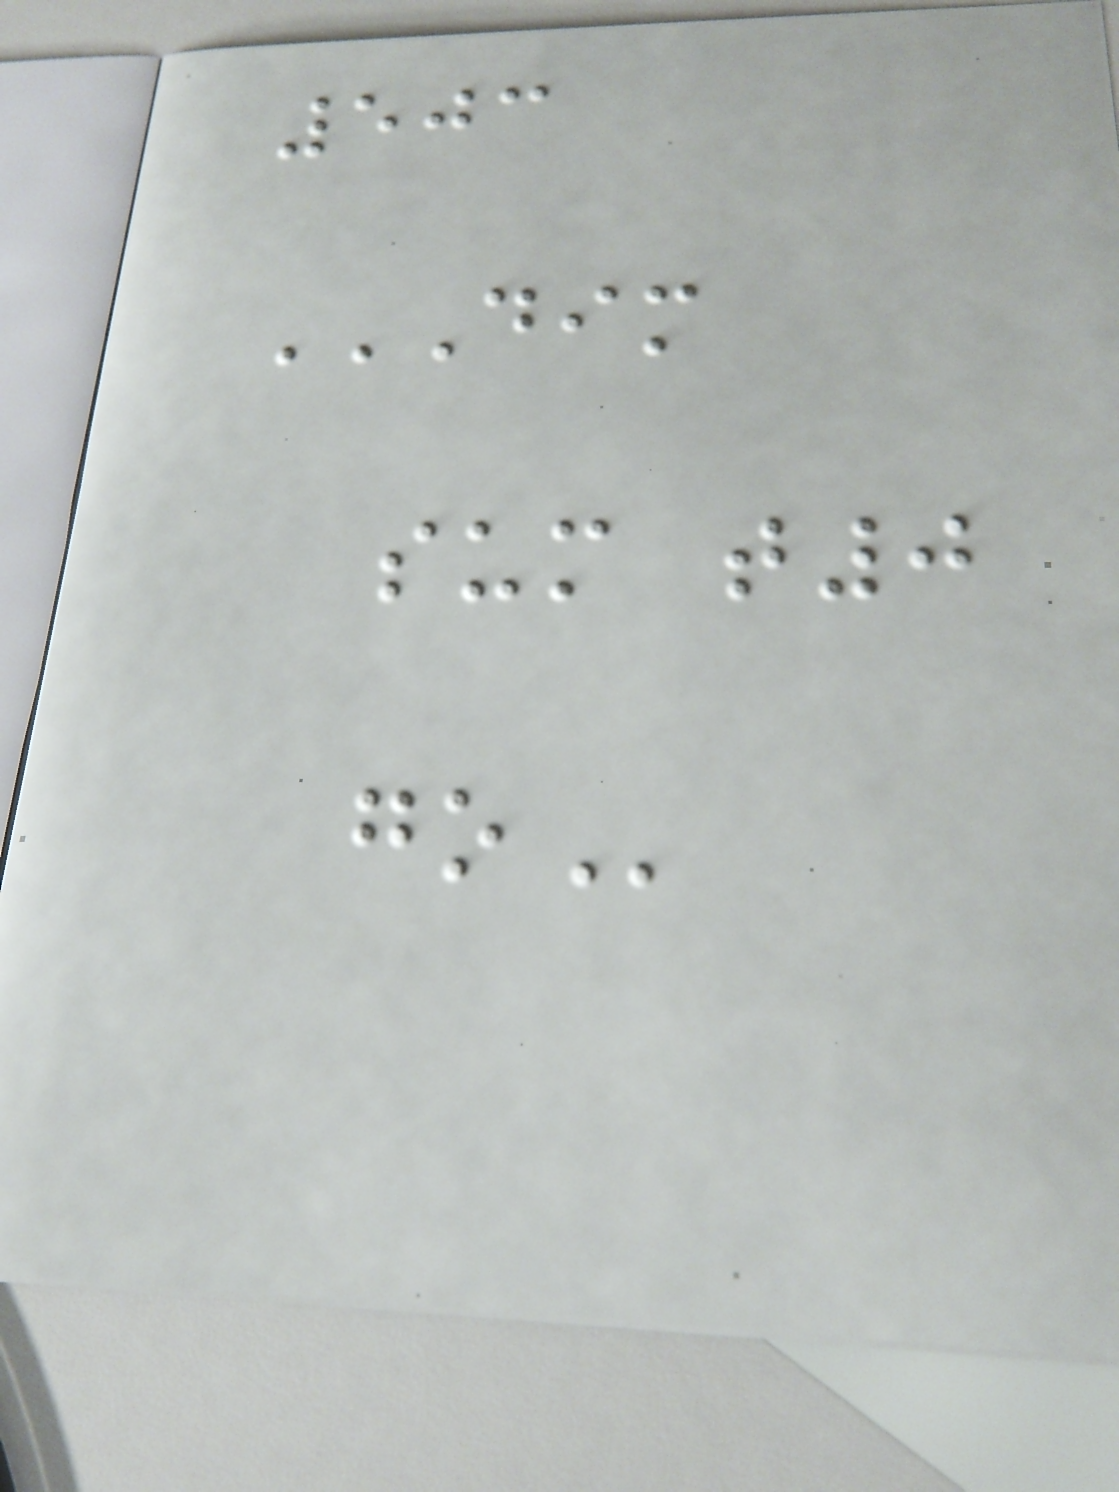503
DIM
SUM T0
GO
